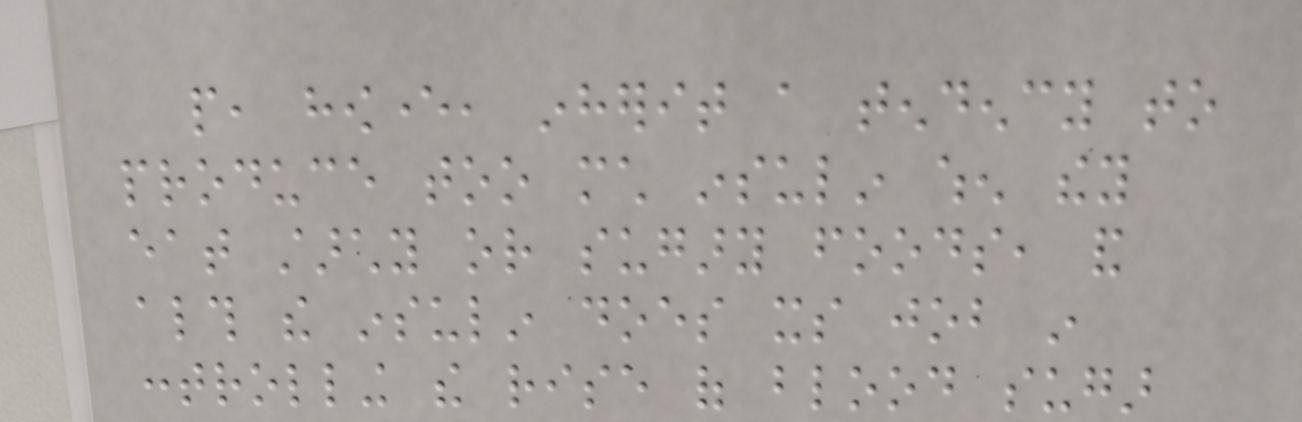people, however, inherit a tendency to
produce too much insulin when they
eat starchy or sugary foods, and
although the insulin does its job in
controlling the rise of blood sugar
